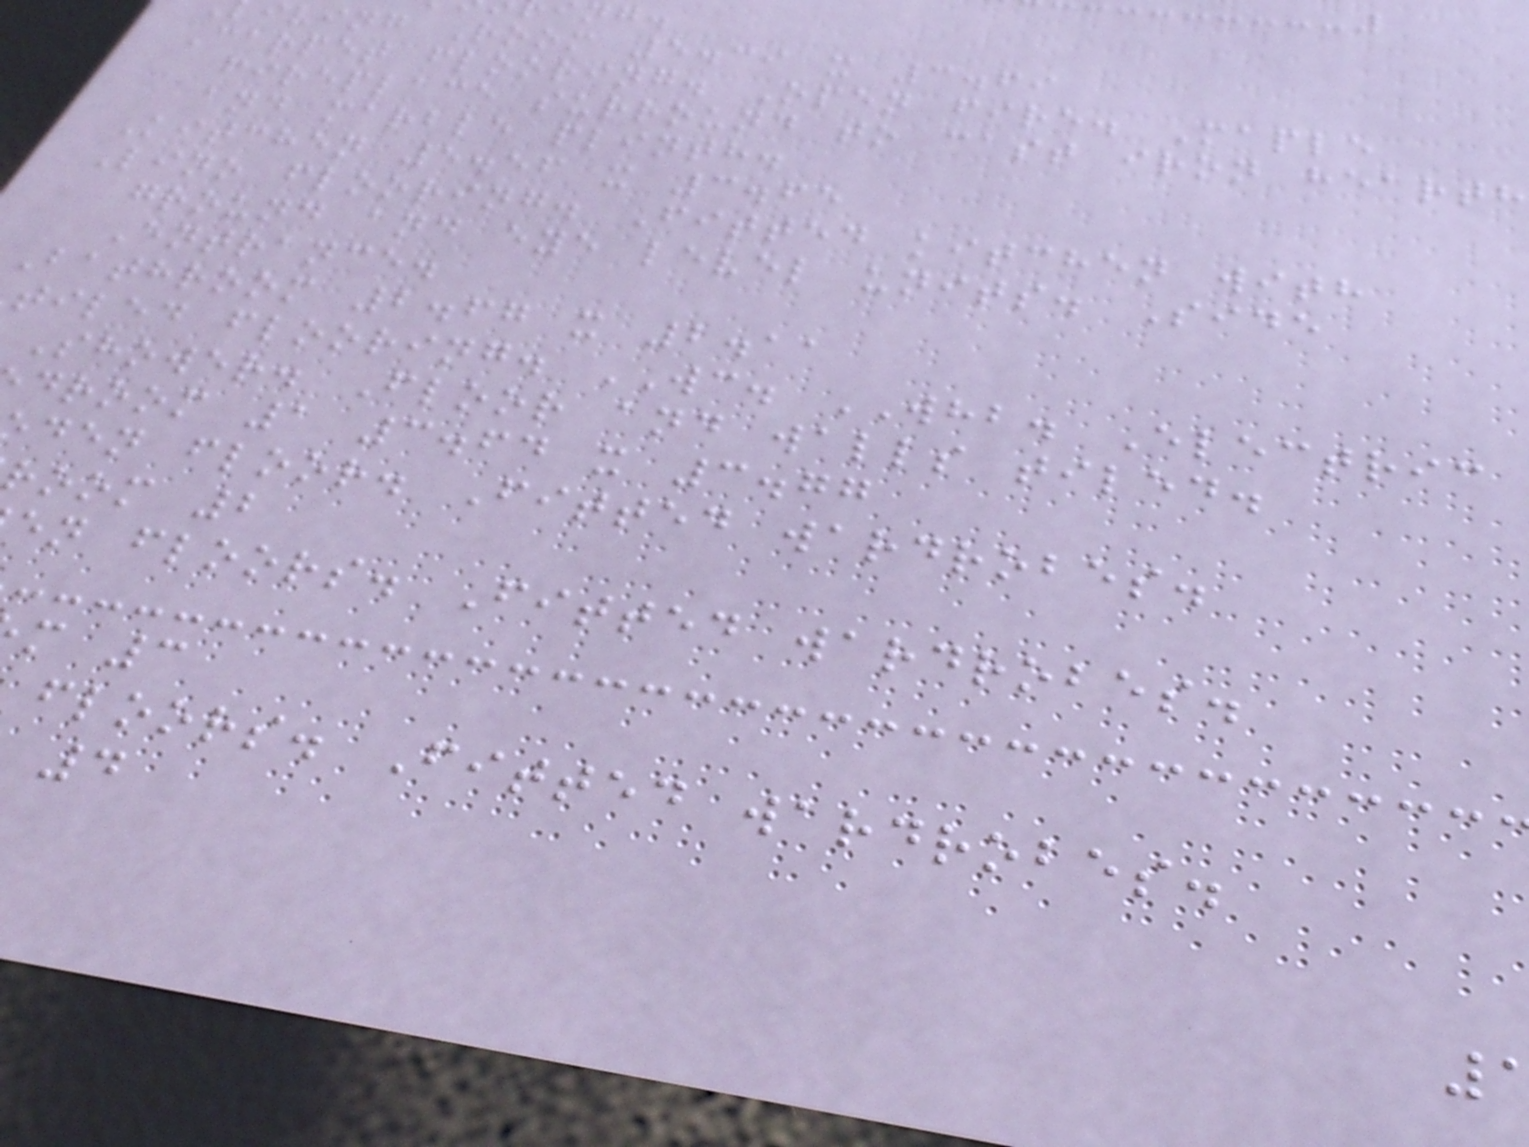iving Room 5.39 x 3.69
Carpet flooring. Open fire. Maple
fireplace surround to cast iron hearth
and marble plinth.
Kitchen 5.56 x 3.65
Lino flooring. Fitted kitchen with
ground and eye level units. Side
Entrance.
Bathroom 2.67 x 2.11
tiled flooring. WC. WHB. Electric
Shower. Floor and walls tiled.
droom 1 3.64 x 3.77
den floor. Fitted wardrobes.
room 2
en floors. Fitted wardrobes.
m 3
floors. Fitted wardrobes.
